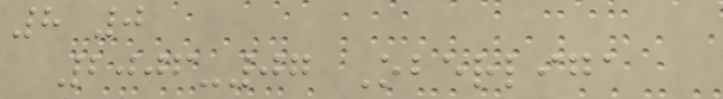8 0
2006-07 Oberliga
